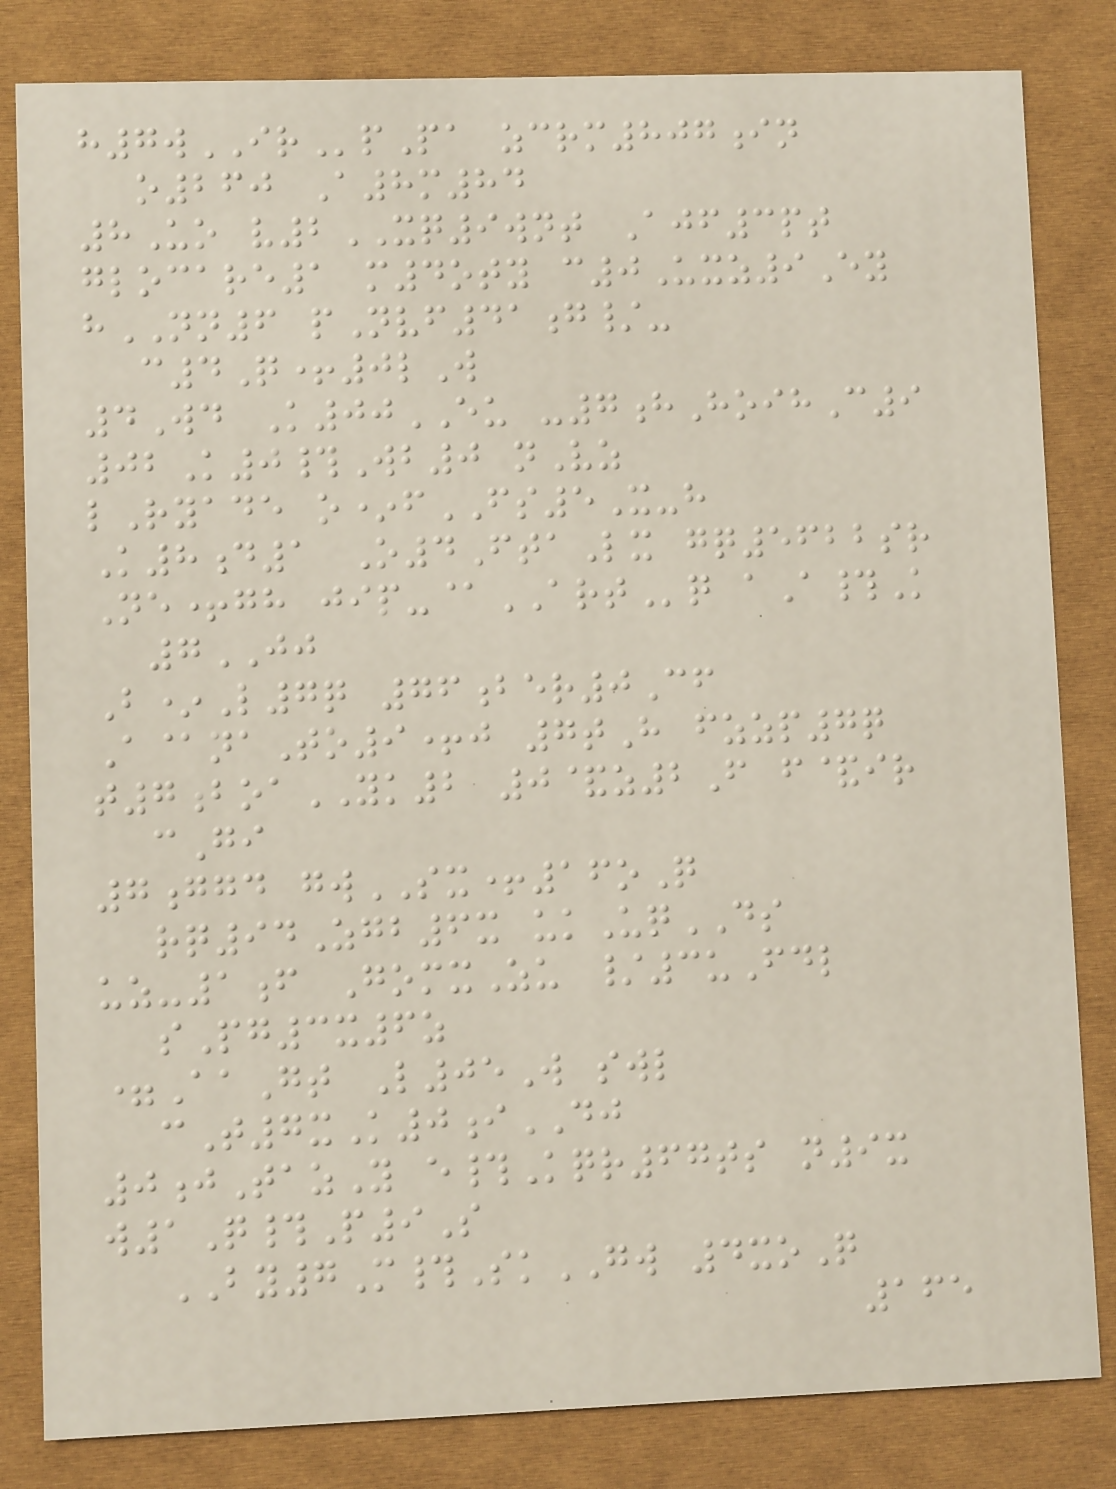h7wIRpPa zcrm807in
o260 A8m84
8Uo v2XQ9wnt Ajf3pt
glocare1 m4oty c0Uxz9Ey
hNN6 pNvf41g/-
c4Q+0lW
4Wd K00EU -7hHoihC9
02K0#Wb0 nVz
lRyade o*fFS5X-h
K8d1 O4FtaLx gq5622sr
Ne+gh jip-@ARTq aA#K
7JJ
B*L7q 76ber0Cf
A@naTo9+j 7tH fzzp7q
t7boaYK2 0&z2F f&ir
cGi
7ggd gwSX+16oQ
rq94Zgb6x ukUqDS
uz-1f GomxZu /3uFdl
sPg3x6z
=AaGt L05W swl
cT7xK0iDJ
0jTazY e#Kqr67ts n9x
w1Q#P9S
BY7M#SkGW 4xoQ
165
